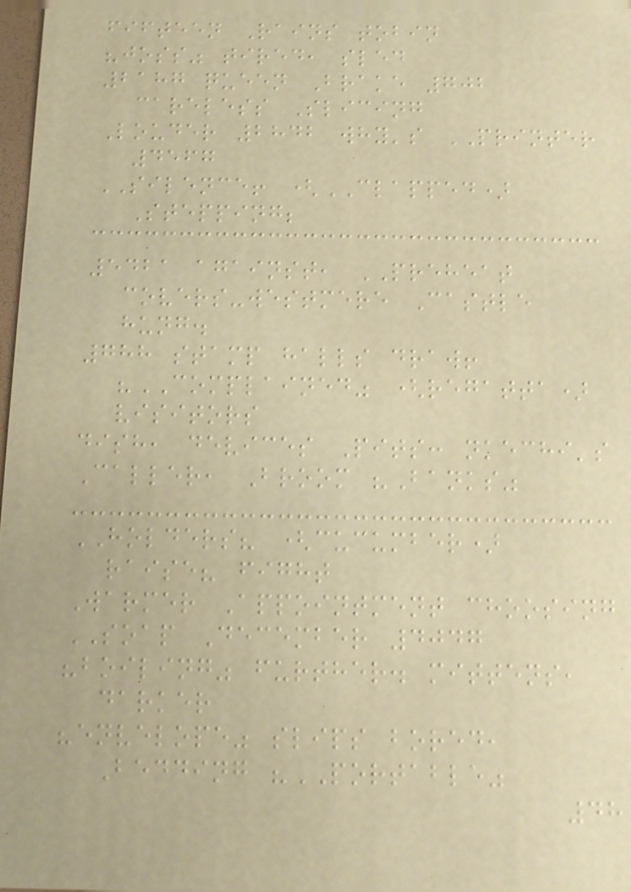fifteen Rains tobin
"joss" tired, sled
2187 queen Brake 702
careless Slicing
Louder 2842 why's PRINTER
4567
SILENCE! (CLAPPED)
Stepping;
5421 against, PREHEAT
covers-westmere Castle
hung.
788 stamp halls draw!
"COMPLAINED" (regatta)
visitors
dish, devices Pits: nkechi's
Caller, Broom "Banks"
HOLDERS? (cucumber)
raise? fight
Warmer Appointment choosing
SOAP December 4047
"boiling" further. mittens,
darker
"envelope" slips bored,
Bedding "PORTABLE"
48
